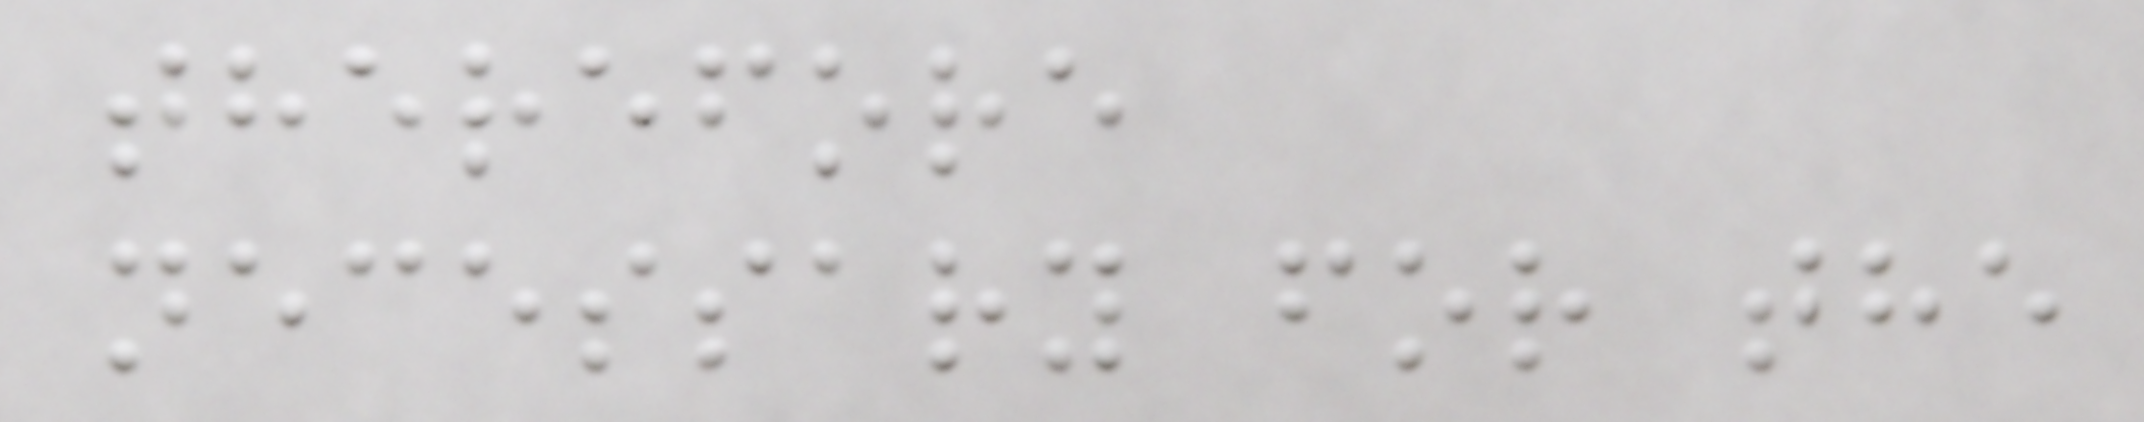therefore
necessary for the
